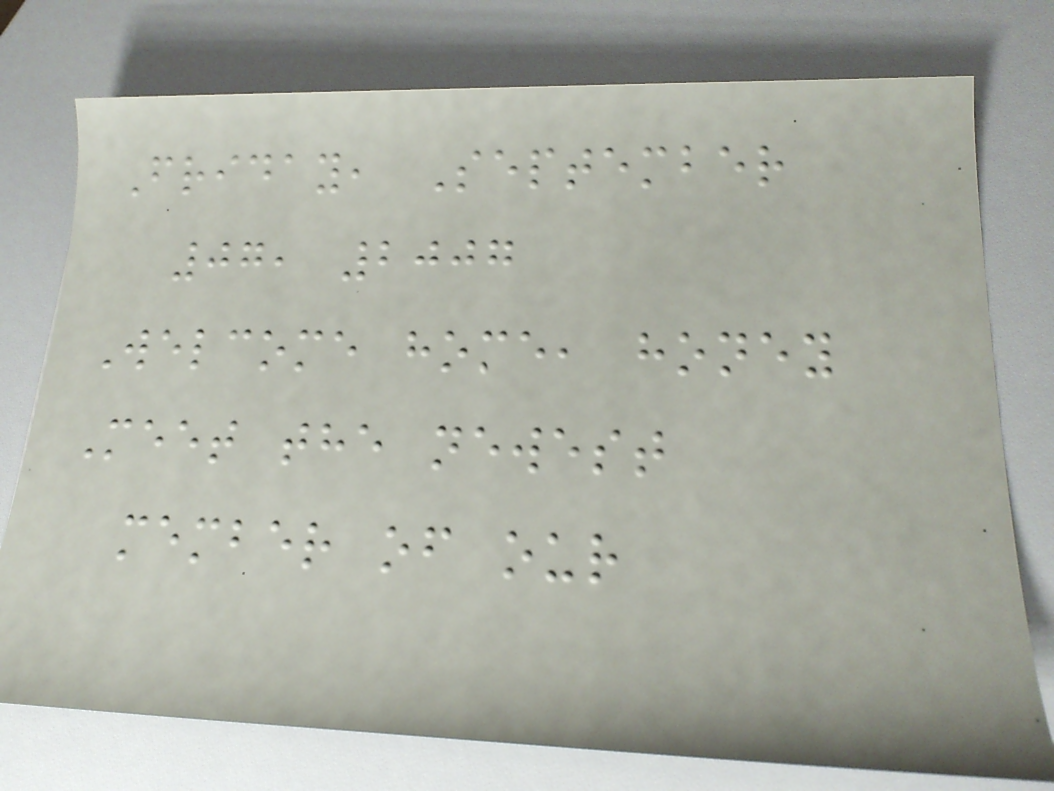Friday, September
07, 2007
Welcome home, honey
Meet the newest
member of our
